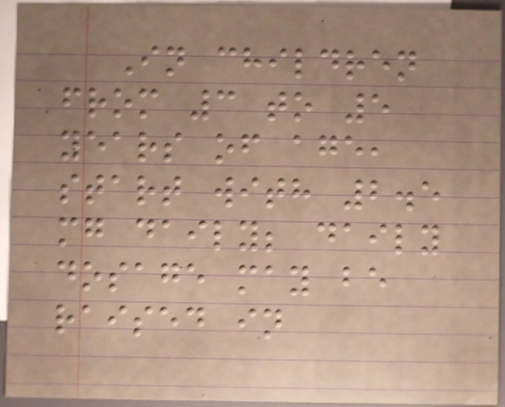In children
from 3 to 5
years of age,
start with 2.5
mg daily; daily
dosage may be
raised in
